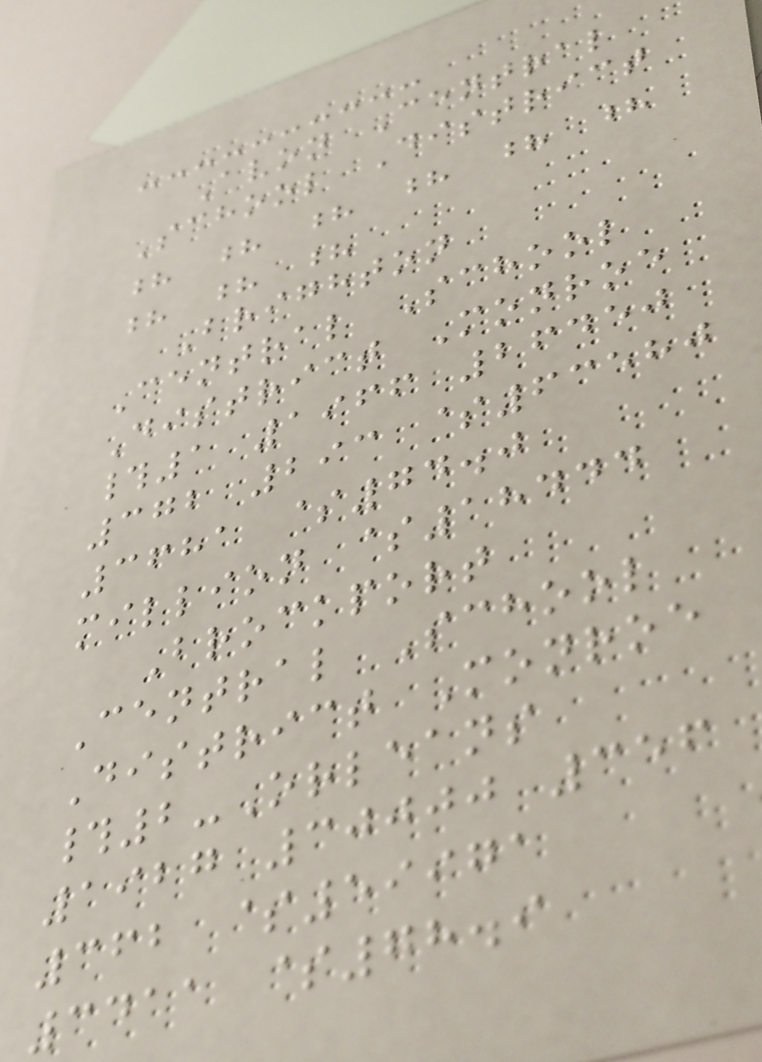Avon Central
School District
? ? ? ? ? ?
? ? ?
Brighton
Central School
District Monroe
#1 1966 26450
372 293 $63580
3681 $74.0
million $18444
Brockport
Central School
District Monroe
#2-Orleans
1927 30000 356
362 $59971
3411 $78.9
